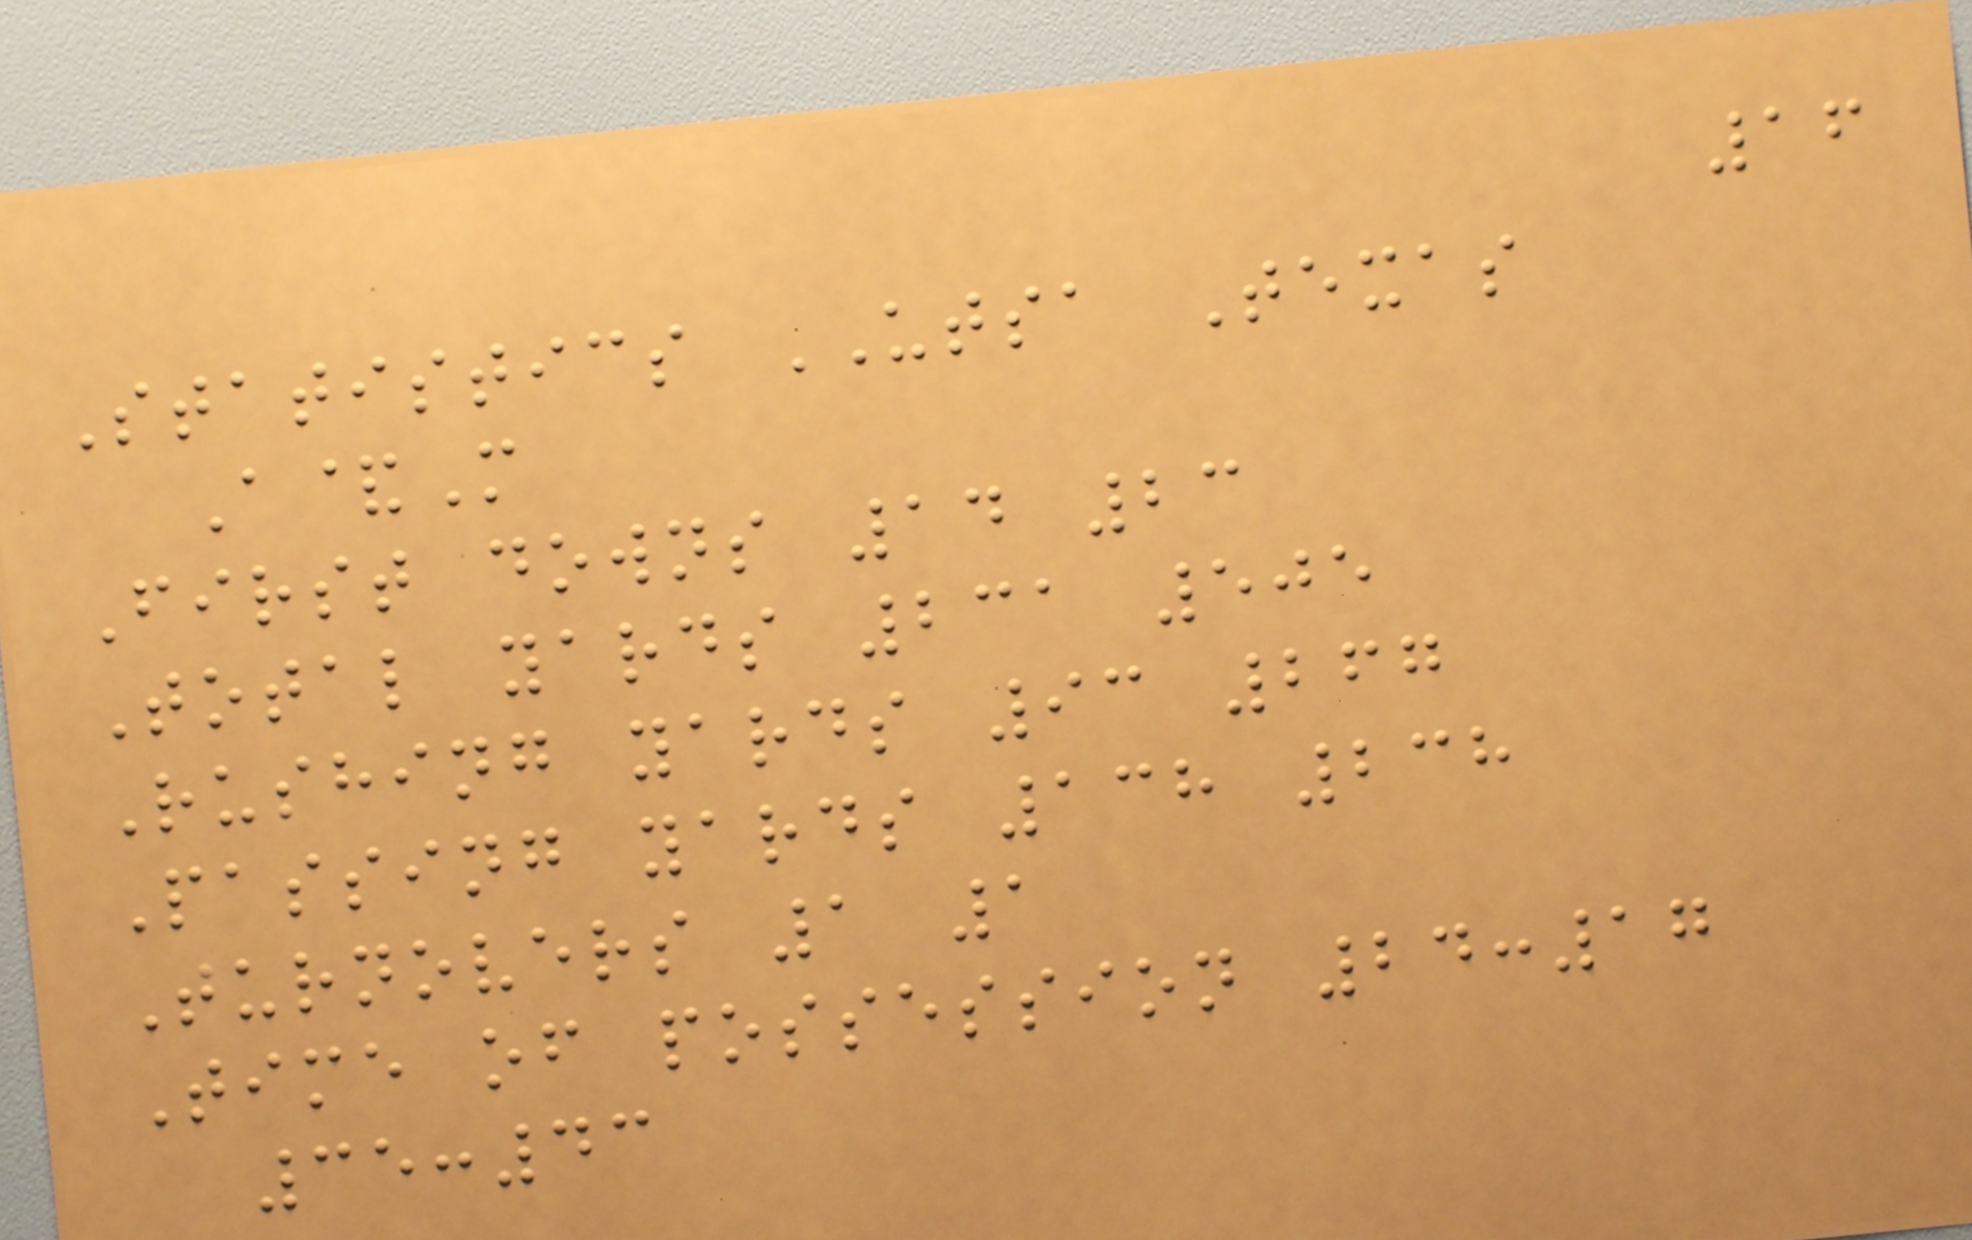16
Statistics UTSA Texas
A&M
First downs 14 23
Total yards 231 505
Rushing yards 93 267
Passing yards 138 238
Turnovers 1 1
Time of possession 24:17
35:43
